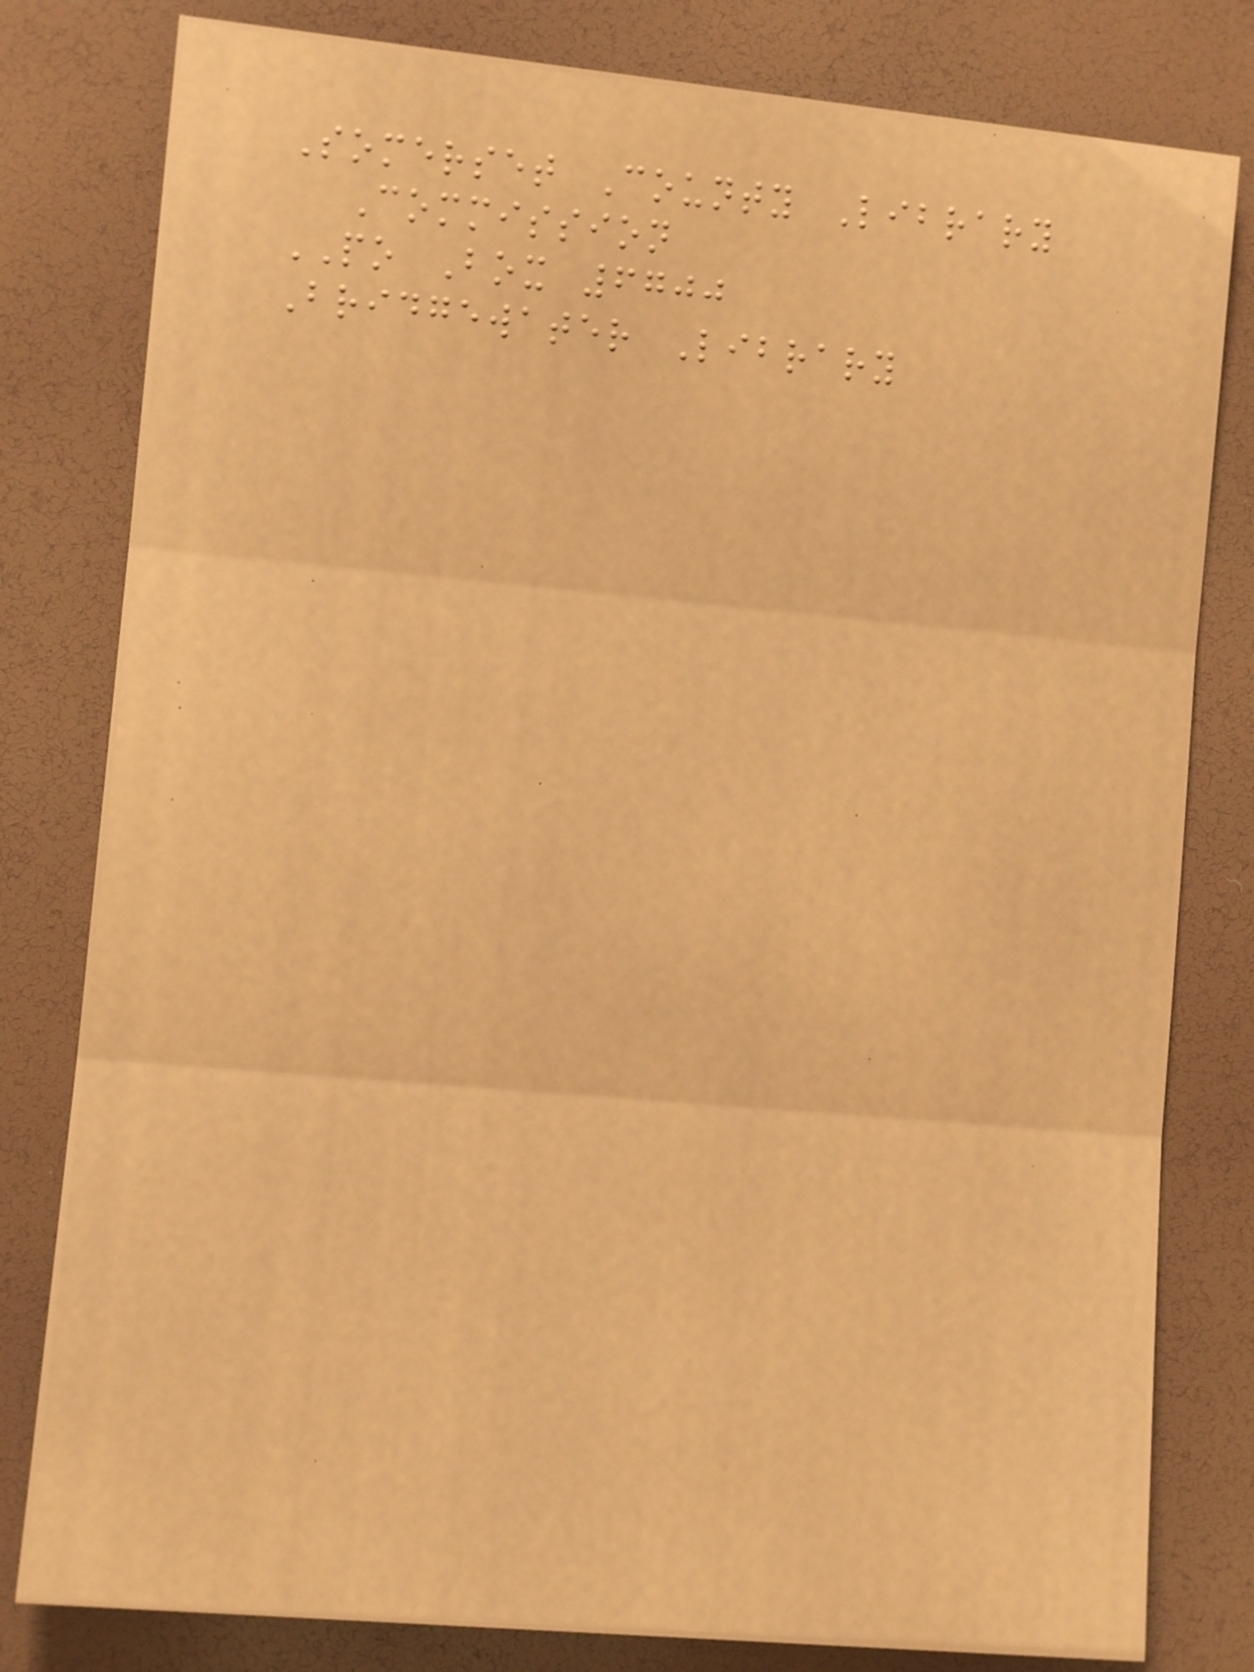Somerset County Library
Commission
PO Box 6700
Bridgewater Library
